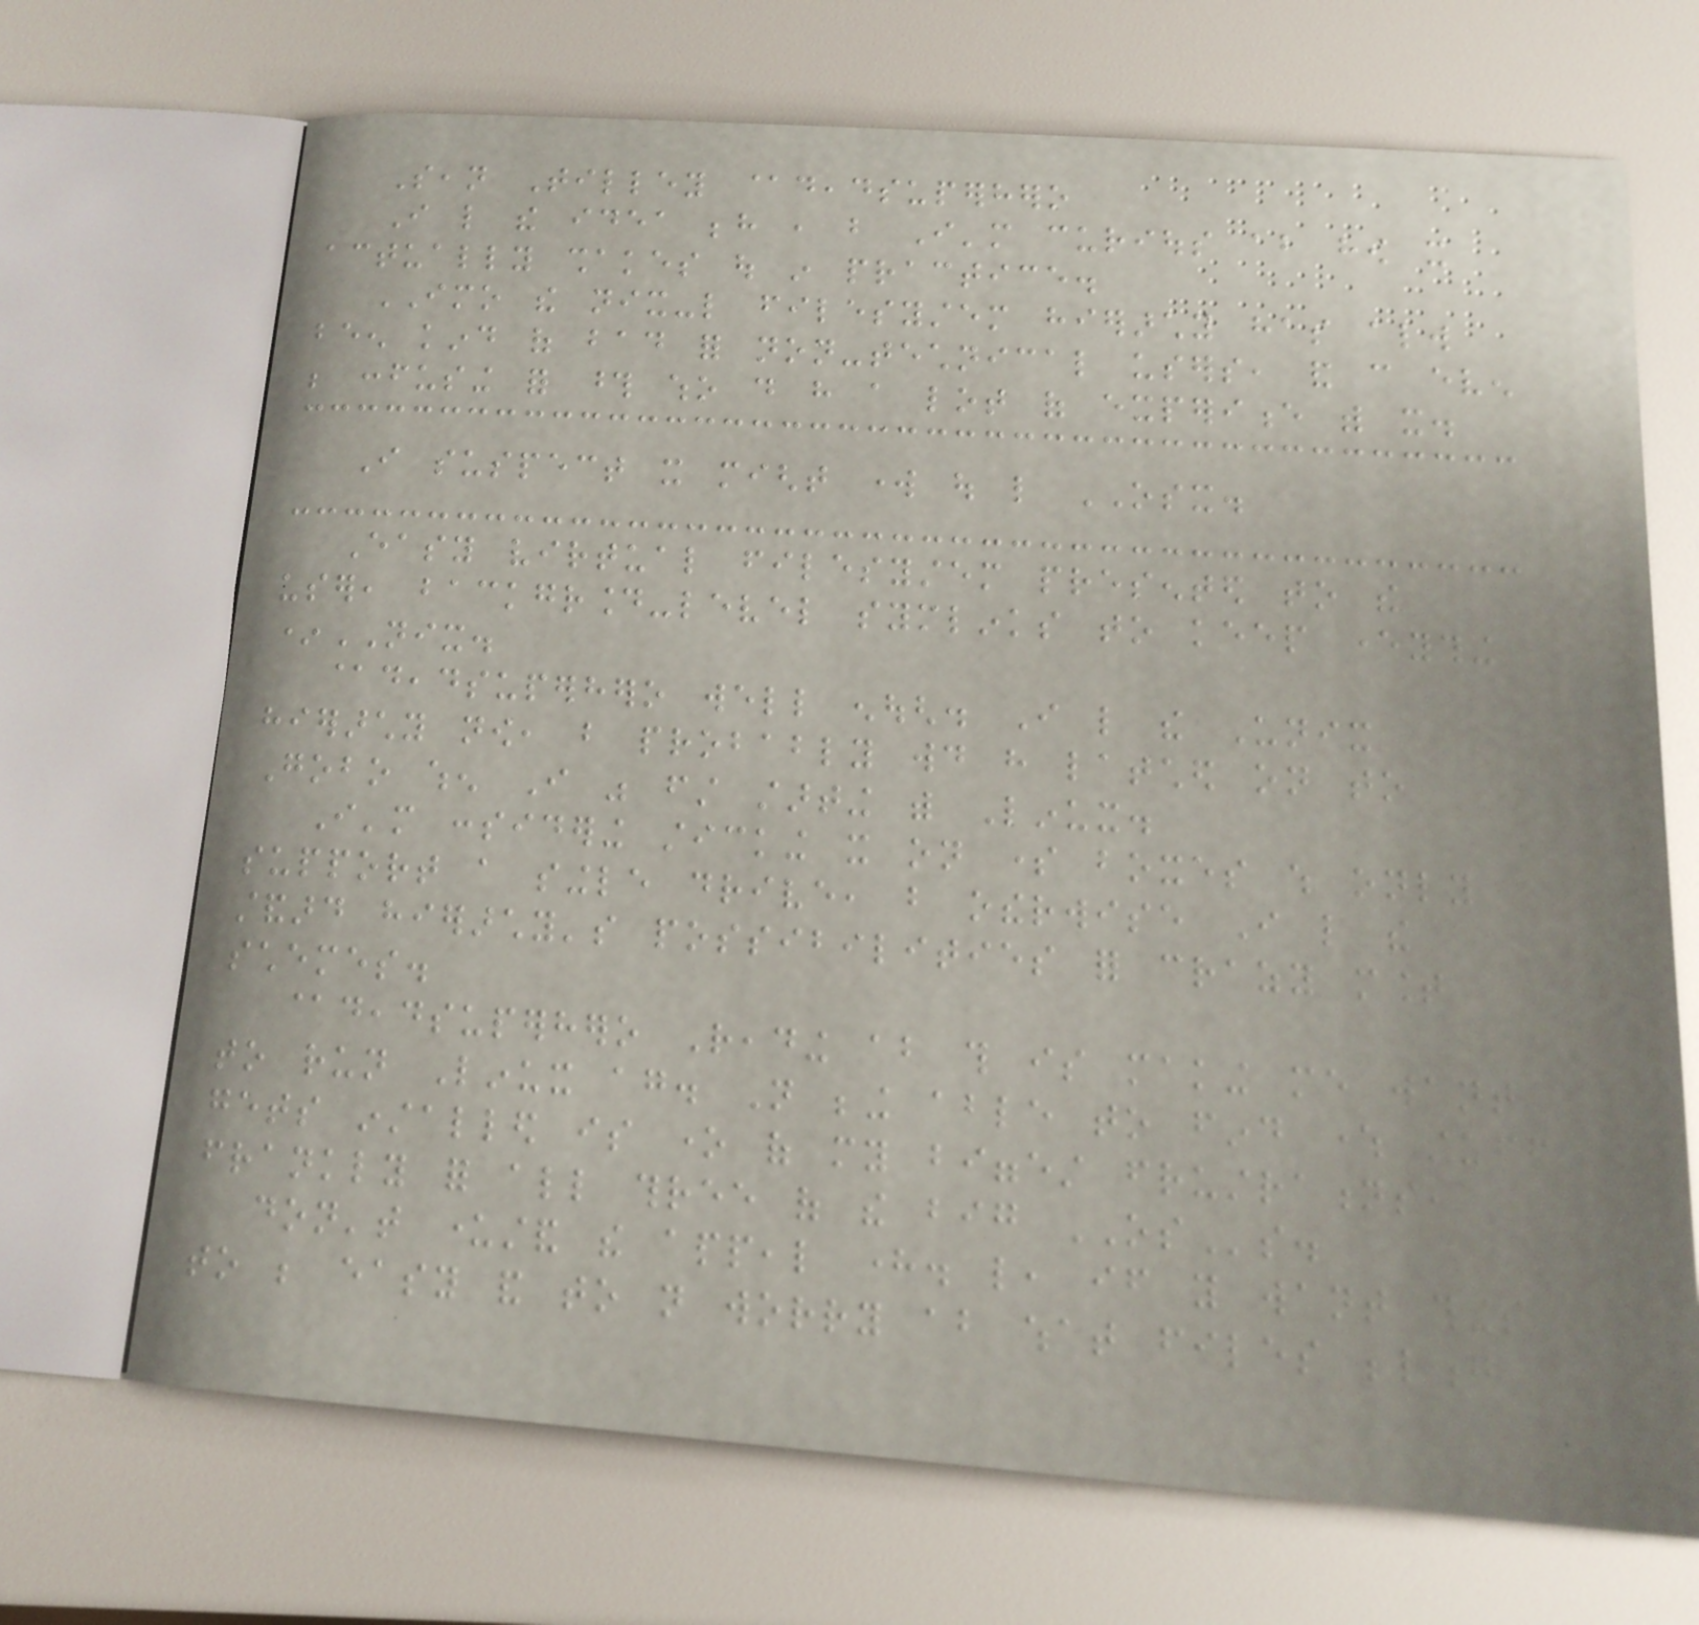Sean Tilley @deadsuperhero
I like the idea behind , but I'm curious about how it
actually shakes out in practice.
IMO the nix-like filesystem hierarchy has always
been kind of bad for non-technical users, and can even
be confusing for those who do have a lot of experience with it.
I suspect it might work out like OSX.
Easy virtual filesystem presented to the
user, background-level symlinks to keep everything
*NIX.
@deadsuperhero well enough. I like the Unix
hierarchy now, but probably would have latched on to
Gobo when I was first starting with Linux.
I'm considering sticking it on some boxes which only
support a single drive, but otherwise I like the
standard hierarchy's possibilities for crazy mount
schemes.
@deadsuperhero Reading about this is making me want
to run Linux again. Not being able to find where stuff
gets installed is one of my biggest frustrations,
frankly for all three of the big OSs.
don't understand the appeal here. like, if you want things
to be easy and to not worry about what files belong
